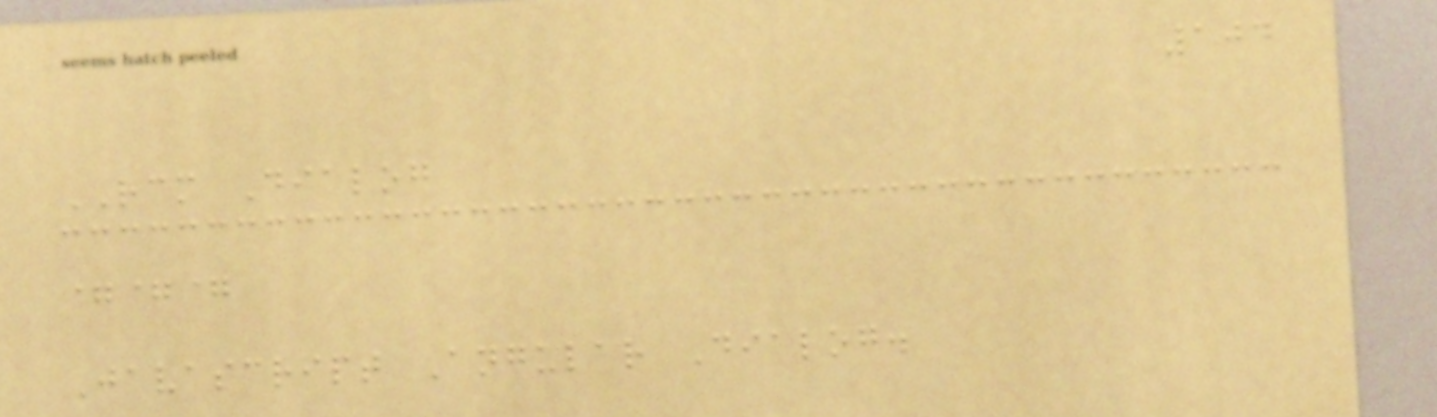104
RCM Dialog
===
Javascript Angular Dialog.
